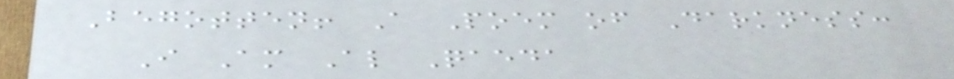Begotten! A Poem of Darkness:
I Am Al Qaeda
